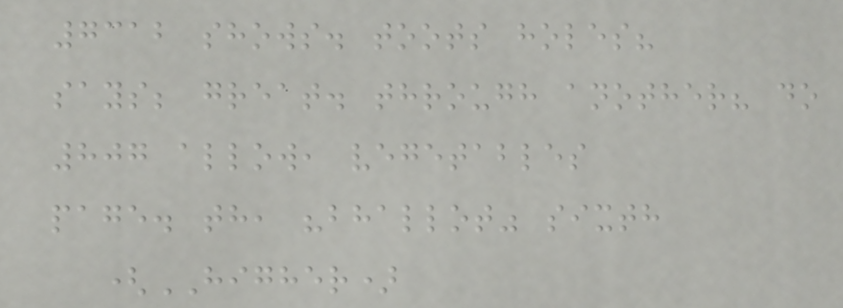7312 shows. toots holes?
says; great. through another? do
807 allow, vegetables
page. th, "bhallot" sixth
(HIGHER)
